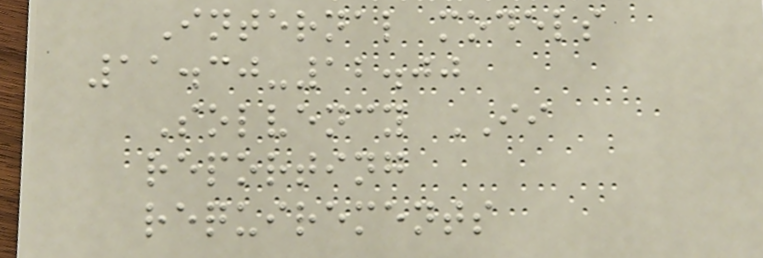Internal models
11.30-12.00
Solvency II
reporting
requirements
